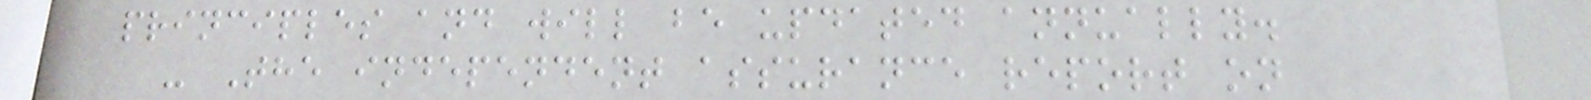principles and will be updated annually.
- The independent assurance report on
